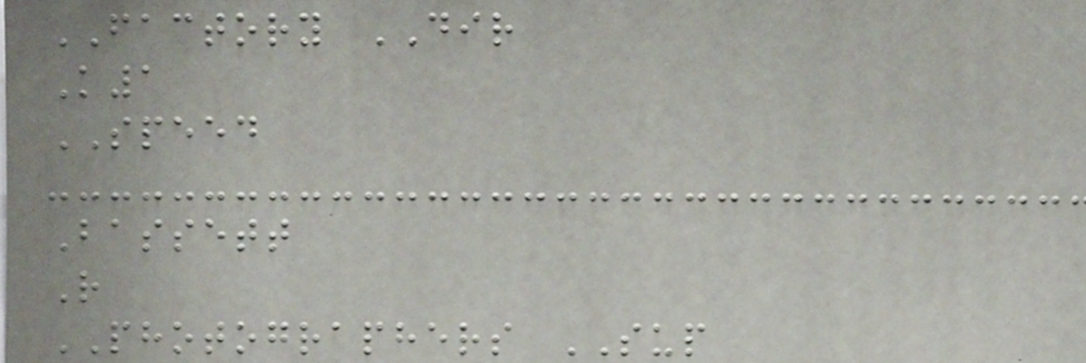FACTORY DIR
K1
SPEED
Bassett
R
PHOTOGRAPHERS SUP
